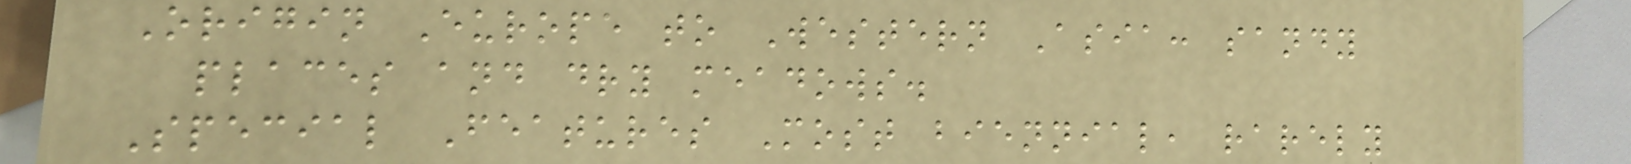Origin Europe to Western Asia: sandy
places and dry meadows.
Special Features Most biennial, rarely
